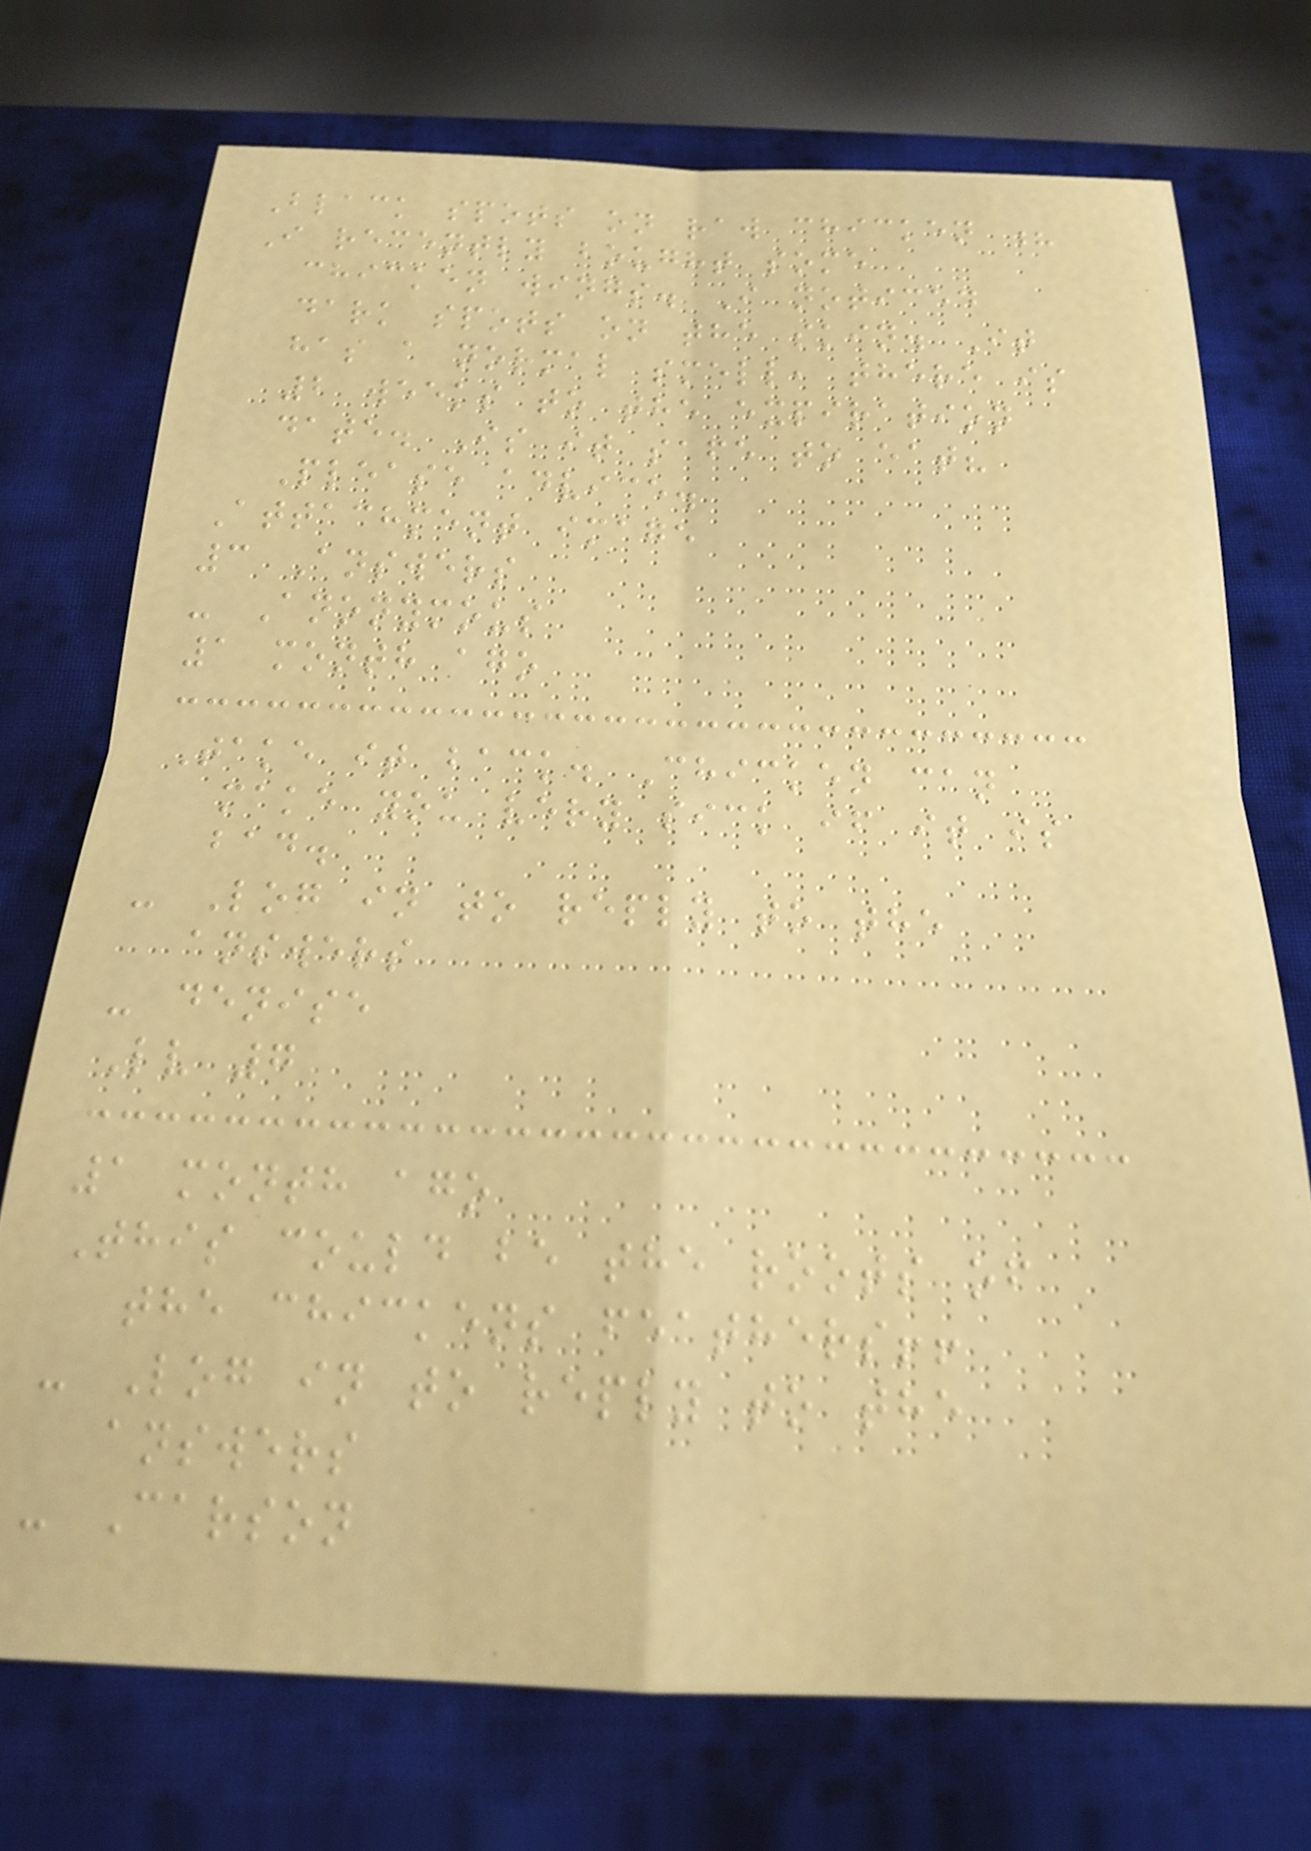Black spots on raw chicken ?
I recently bought some
chicken wings. I noticed
dark spots on the skin. It
has a normal smell, there is
2 weeks to the expiration
date. Is it safe to eat?
Please advice.
Attachment image
3 Answers
- Anonymous
1 month ago
Take it back. Chicken can
make you very sick if it is
bad.
- Log in to reply to the
answers
- denise
Lv 7
1 month ago
This could be the roots of
the chickens feathers!!
- Log in to reply to the
answers
- Carson
